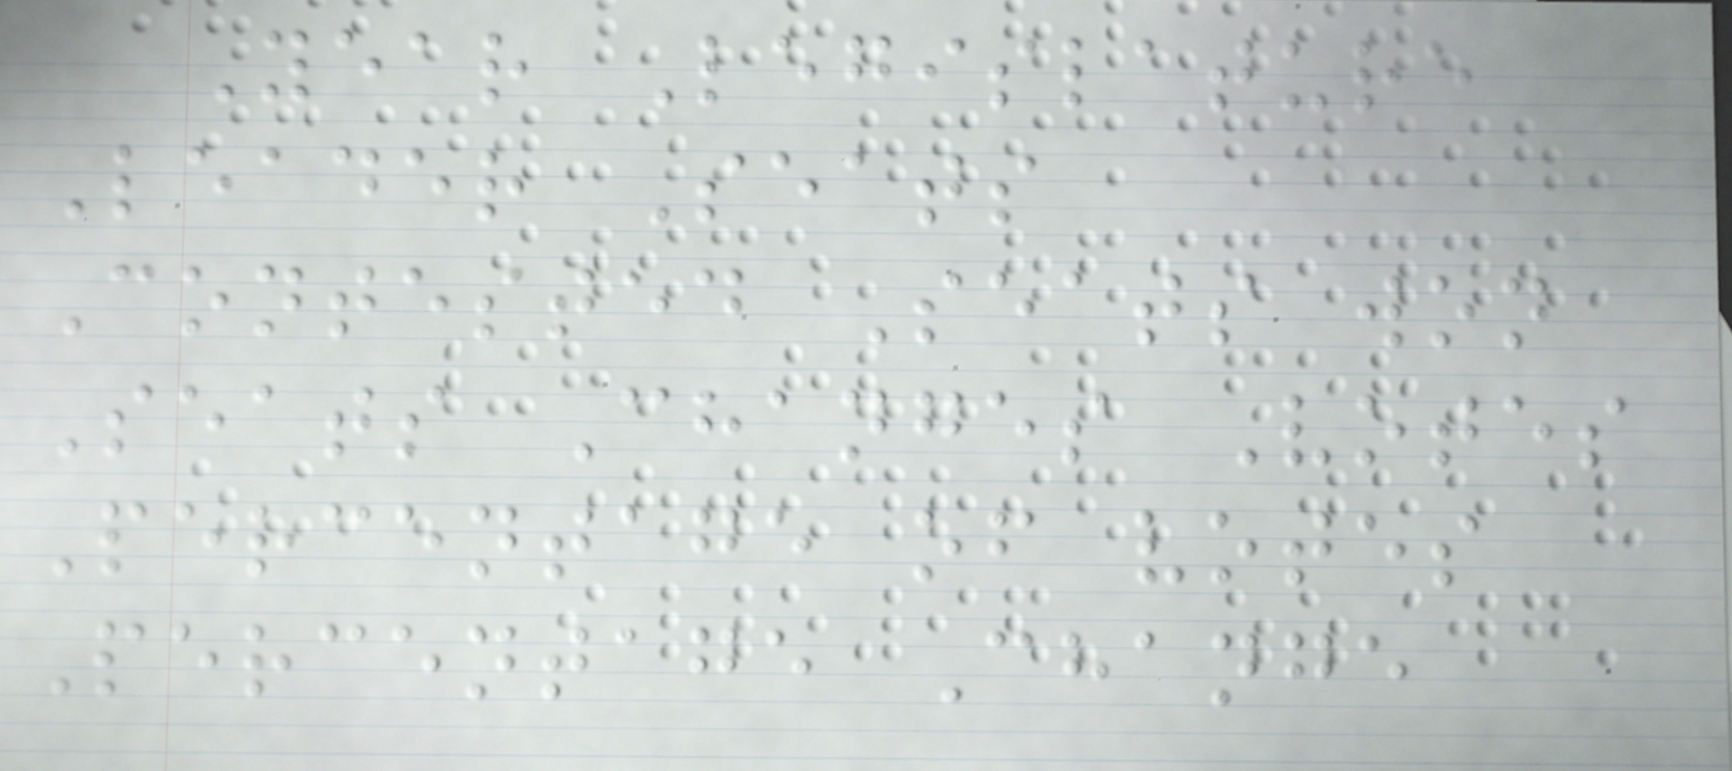Year Legislature
Leader Seats
Contested Seats won
Seats Changes Votes
Percentage of votes
Percentage Change
